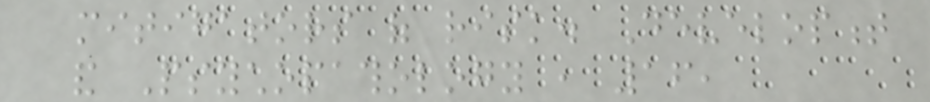mitigators of risk. Development
and Psychopathology , 16,
